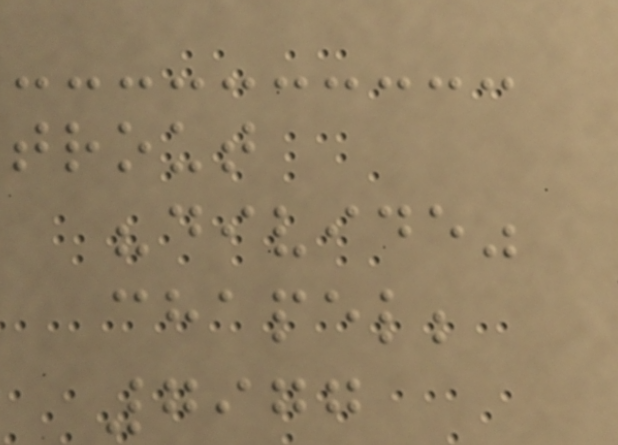trout
"divide"
chapel;
7977
